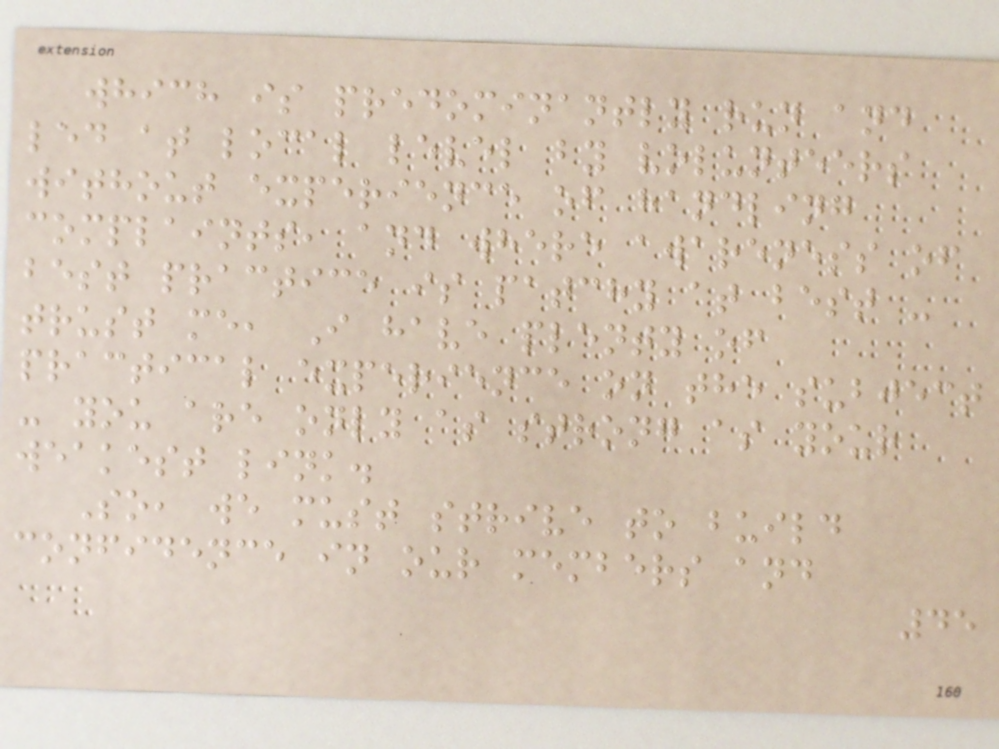which is predominantly run and
led at local level by volunteers
without experience of handling
complaints, and where awareness of
best practice is patchy at best -
trust me, I have plenty of
practical experience on the subject
- you are only as strong as your
weakest link.
So, we must strive to build
confidence in our members and
45
